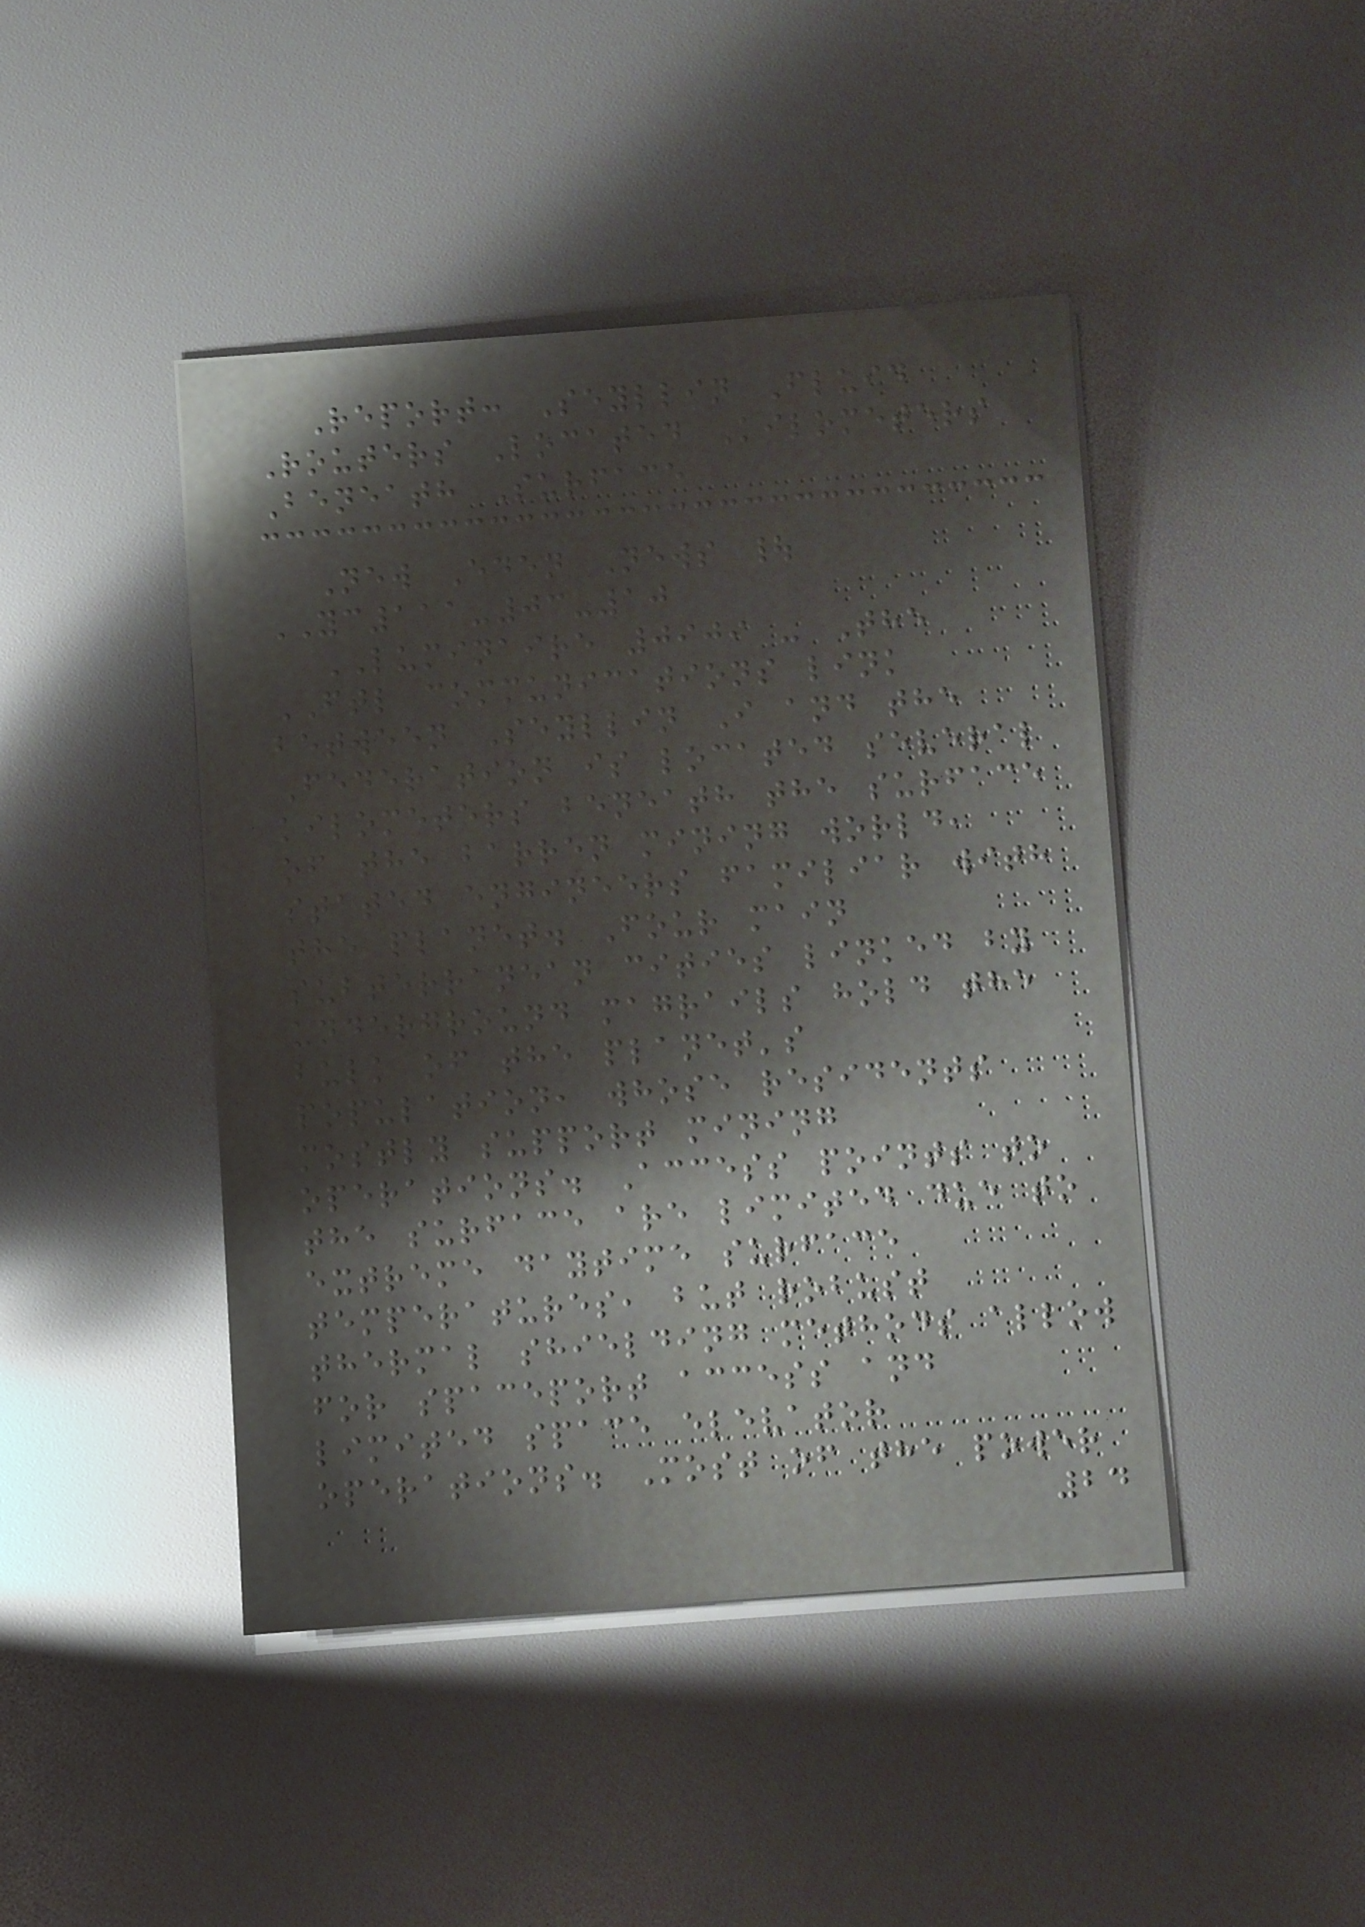Report: Seyllin Fluid
Routers Located Kilometers
Beneath Surface
New Eden News |
YC111-03-10
LUMINAIRE 0909 - The
FTL communications link
between Seyllin I and the
Federation is located several
kilometers beneath the surface
of the barren mining world,
stated engineers familiar with
the planet. Four main
subterranean cities linked by
underground magrails hold the
bulk of the planet's
population, whose residents
mostly support mining
operations. Access points to
the surface are limited due to
extreme daytime surface
temperatures, but robust
thermal shielding methods allow
for spaceport access and
limited space elevator
operations. Most of the power
24
